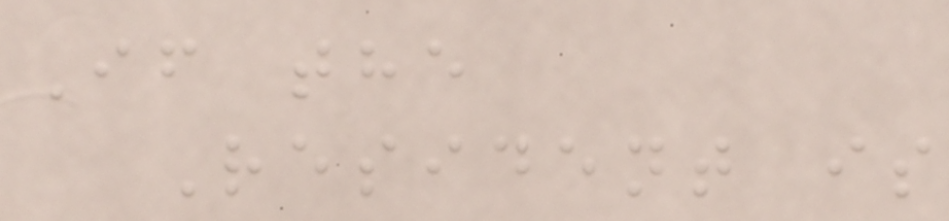If the
Resident is
